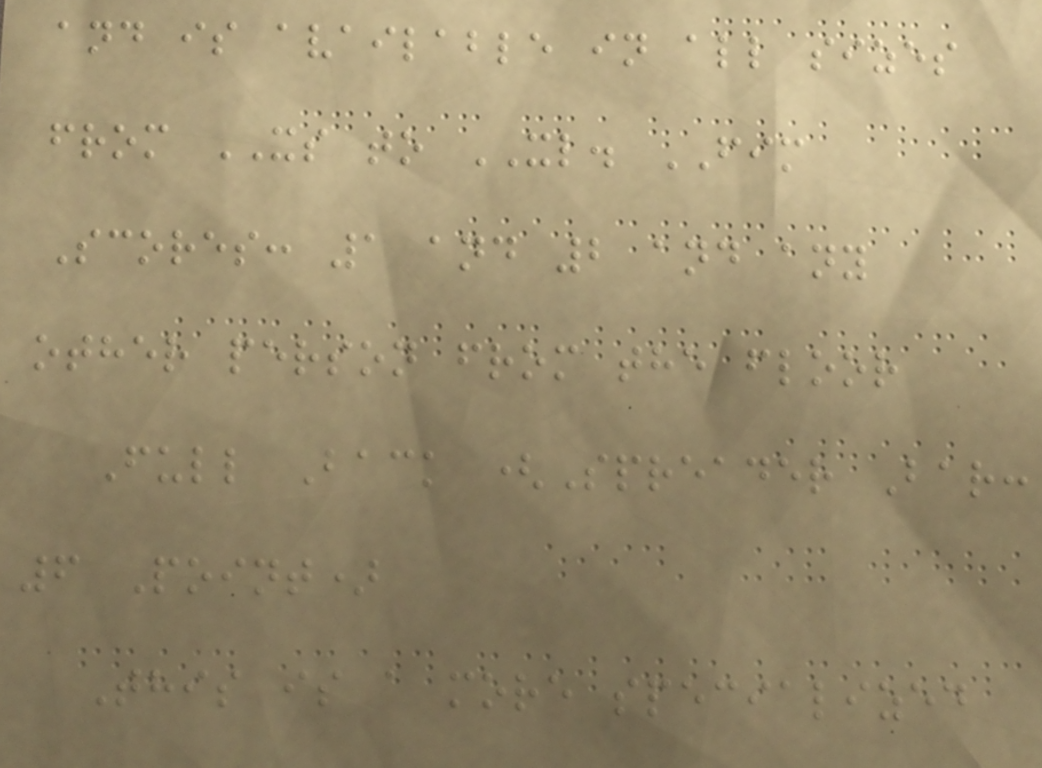and is available in all sizes
from XS to XL. FIM
Scores: 1 and 2 and any
other person from the floor
Full Back (Spreader Bar:
6 Point)
This is a more specialized
